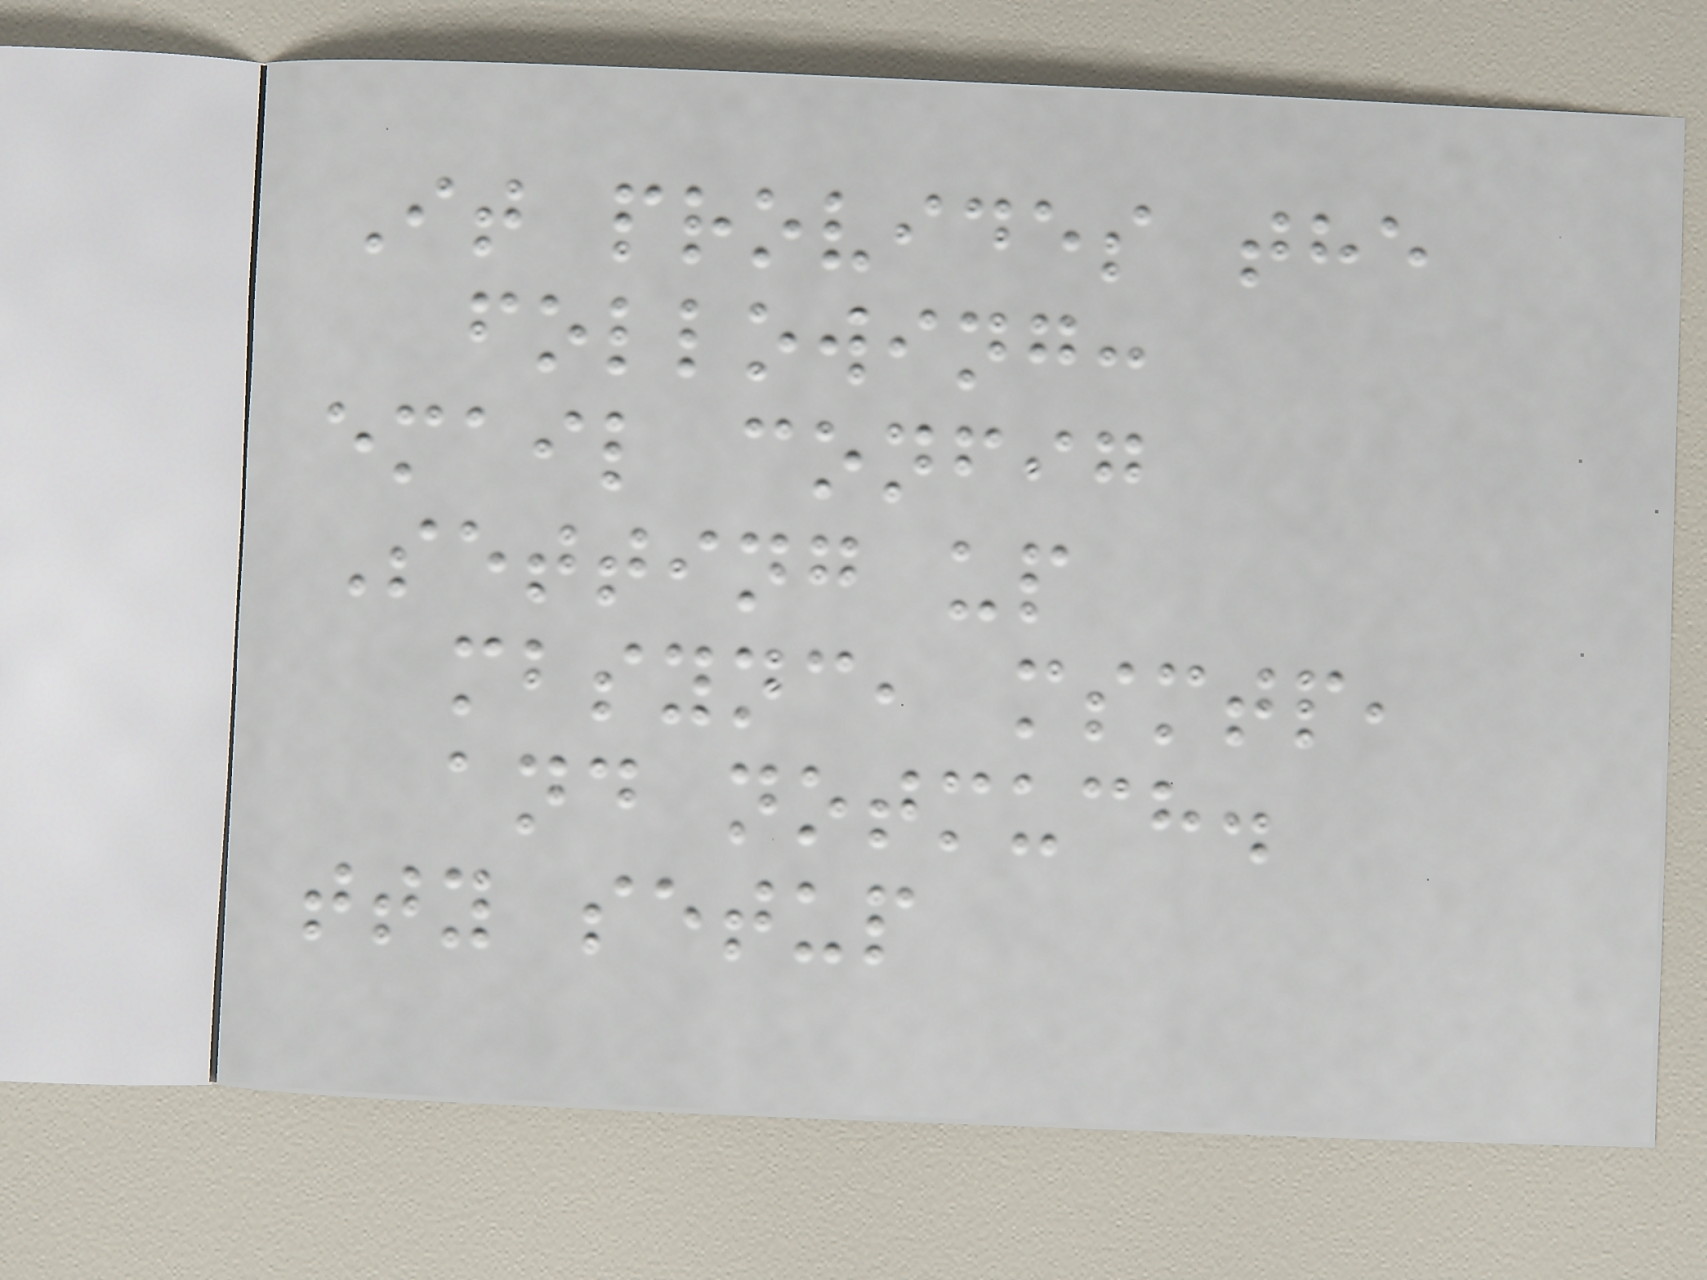It provides the
following:
email config
Setting up
mbsync, msmtp,
and notmuch.
tty setup
